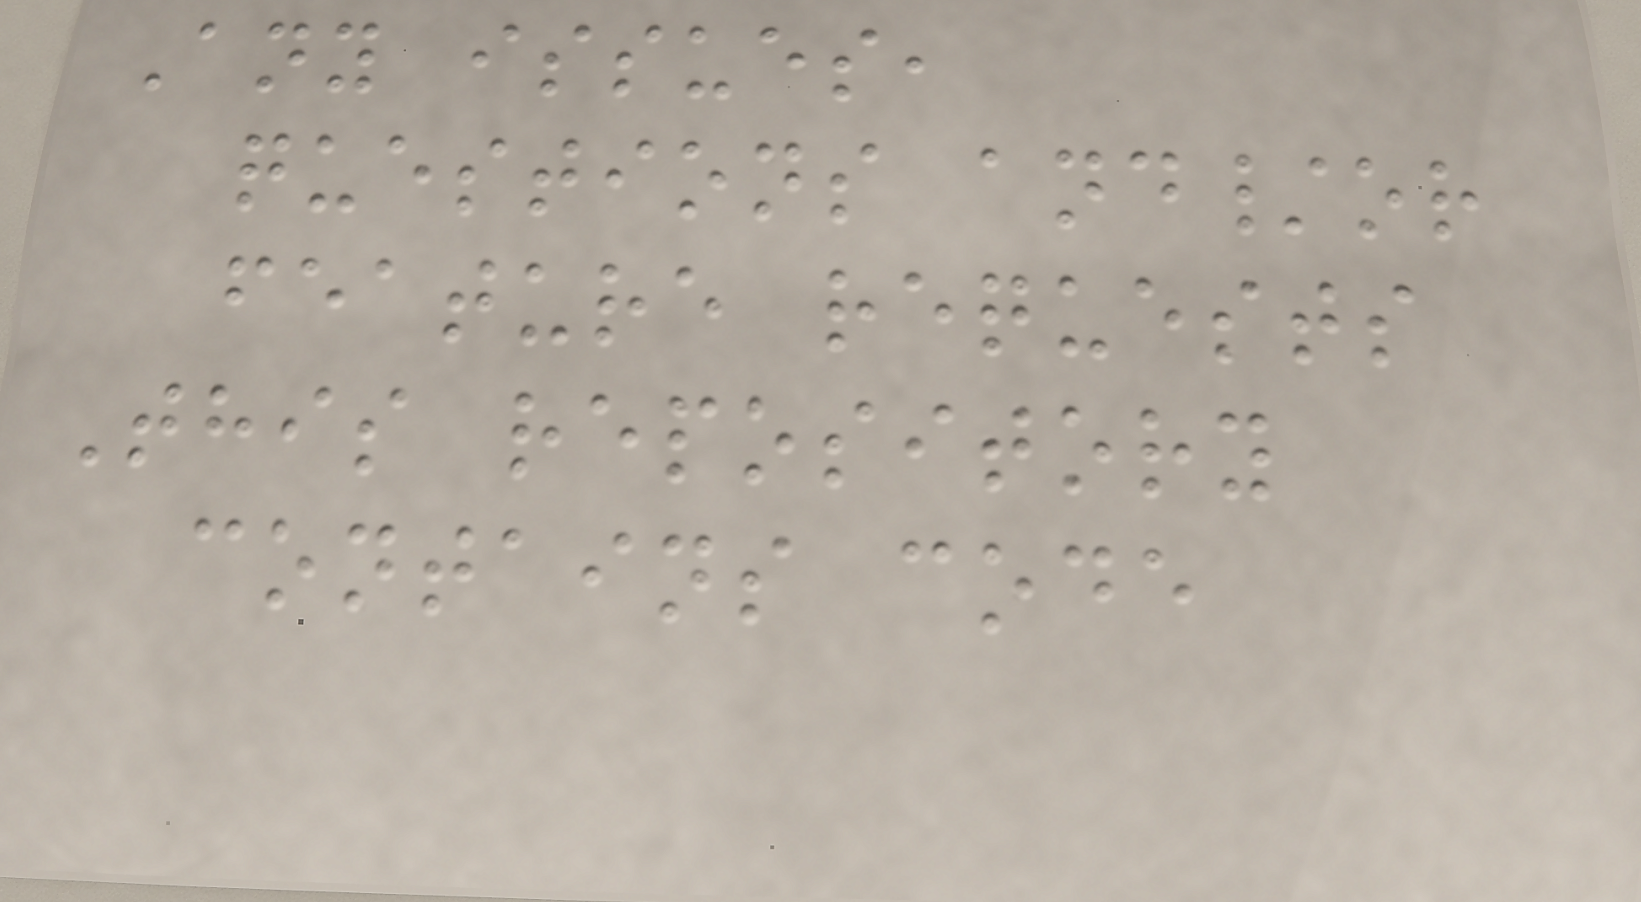Any issues,
questions and/or
feature requests
This repository
contains code
